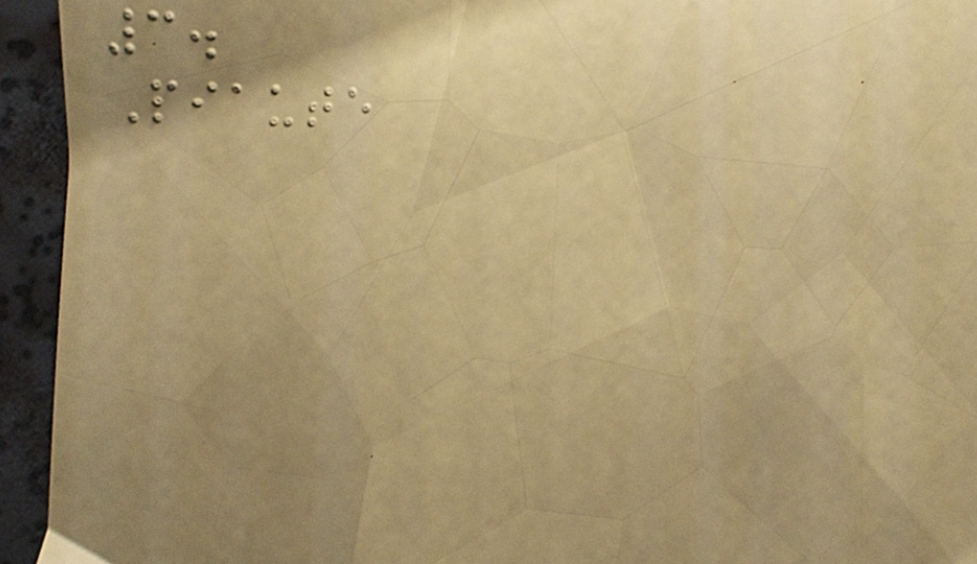3.
Piaute
